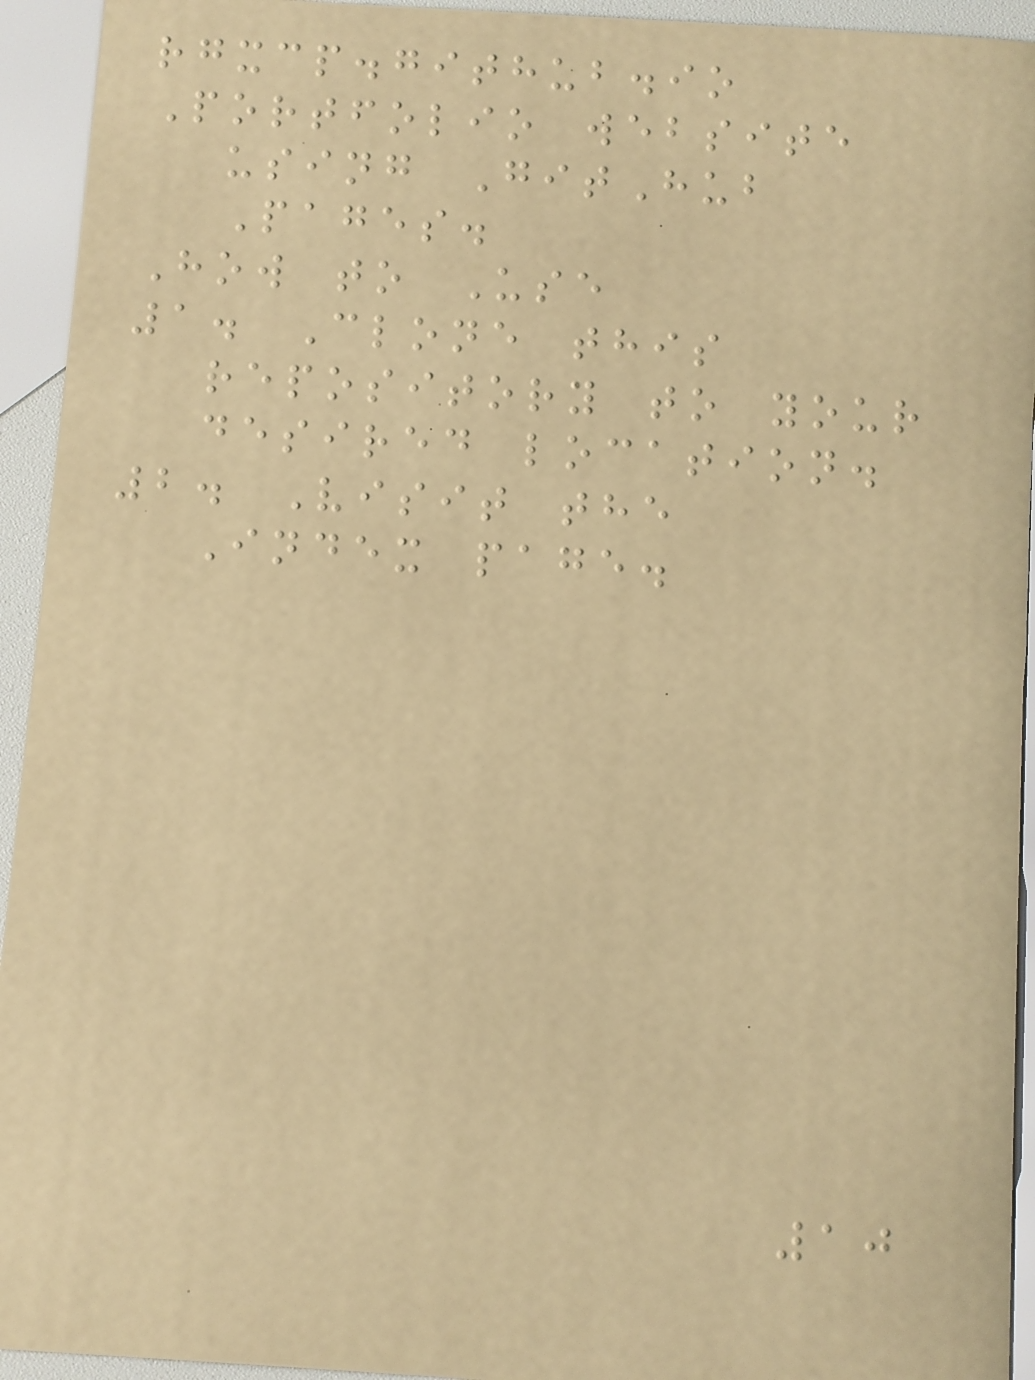rgxcp.github.io
Portfolio website
using GitHub
Pages.
How to Use
1. Clone this
repository to your
desired location.
2. Visit the
Index page.
10
